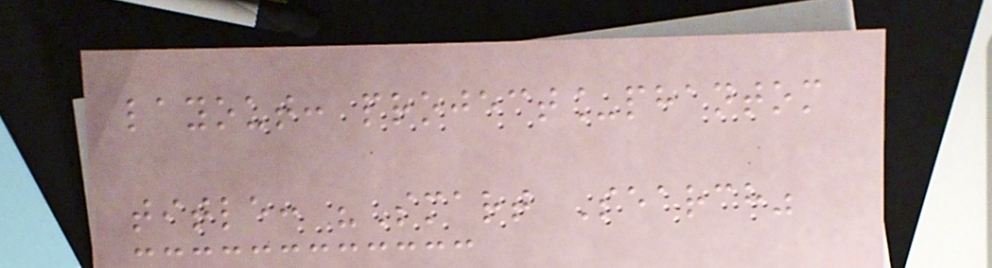layout: project_phantom
title: "Smart Search"
